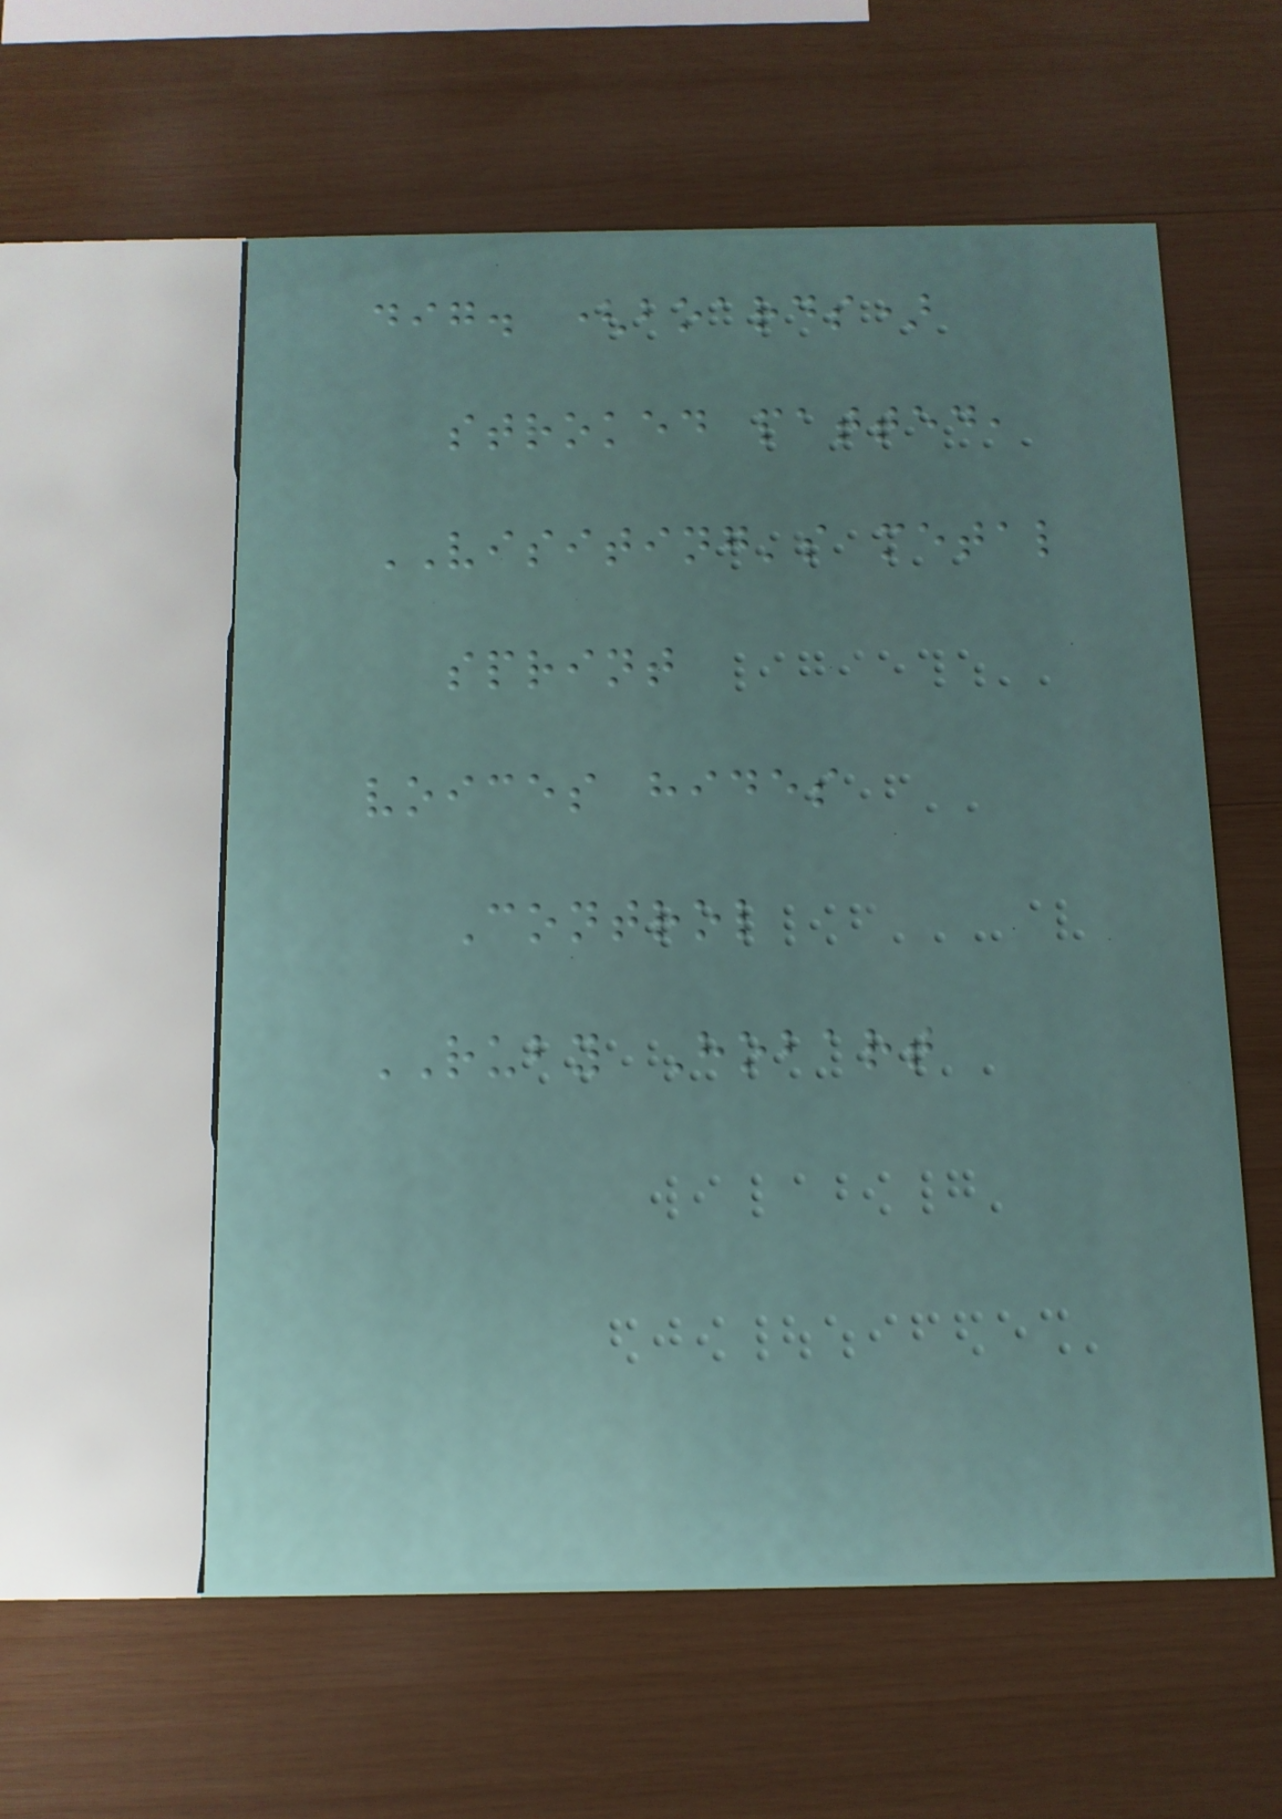dig. (boards)
stroked patted,
VISITING's metal
sprint
voices hides
Control
RUBY Hobart
